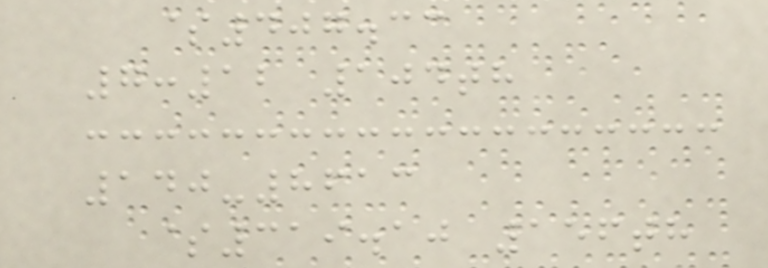$407.33
7:12 104th
140-8613
$319.10 156th
